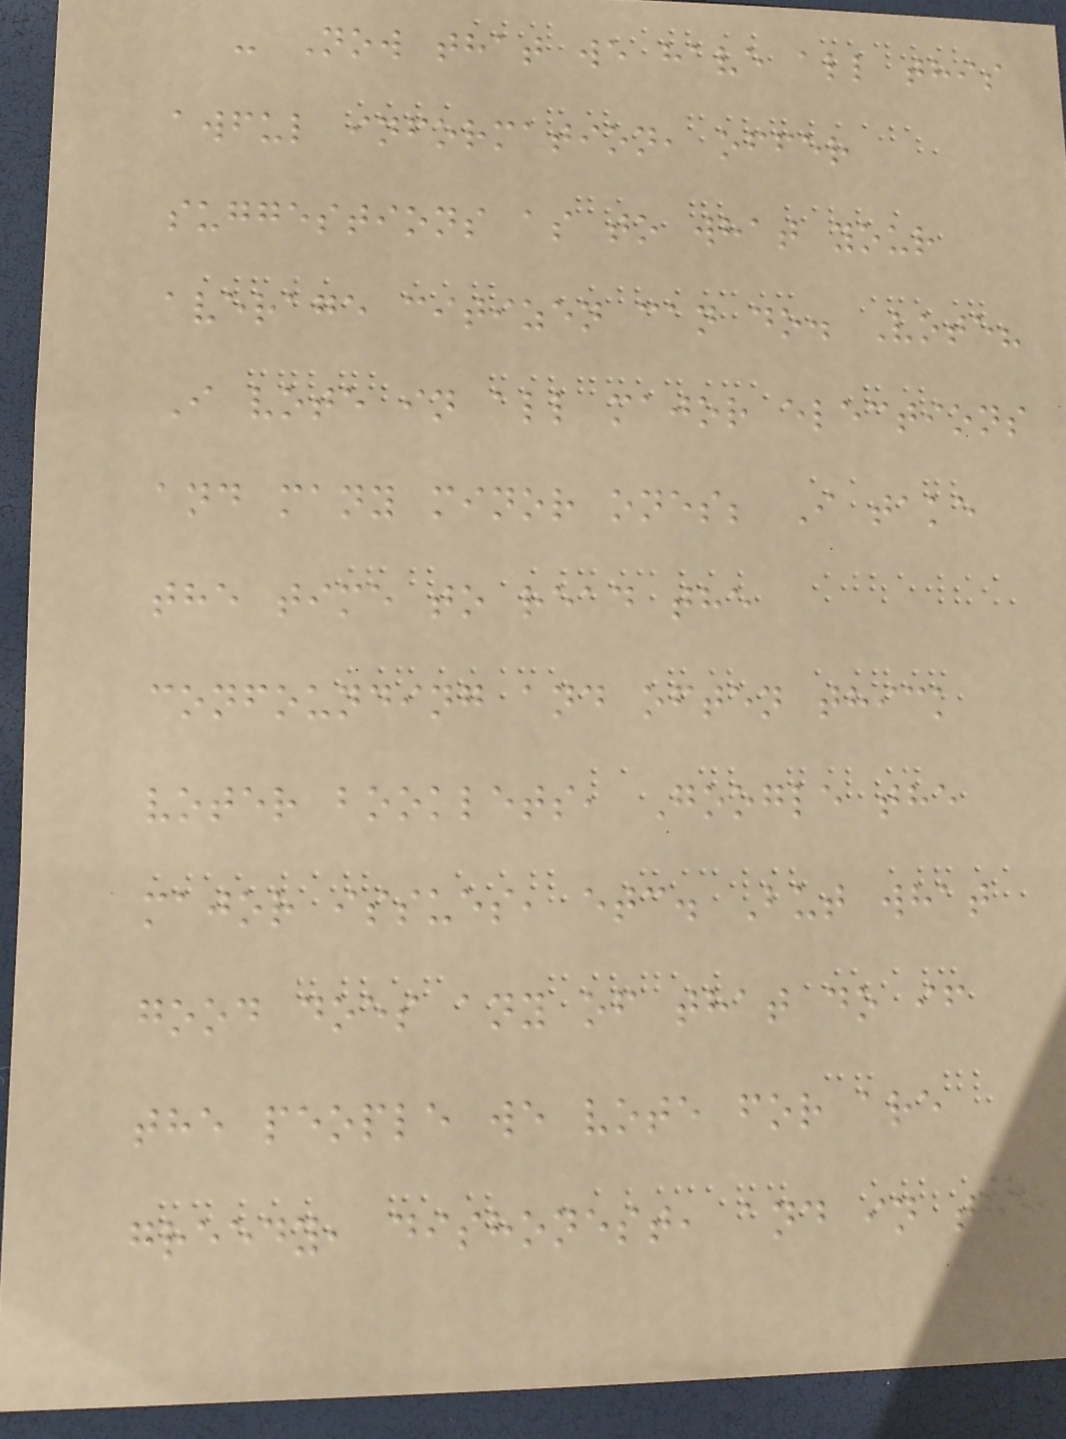- Now that we have all this
awful information, offer
suggestions as to what your
average citizen can do. Vote?
I vote in all major elections
and many minor ones; I take
the time to read the
confounding and often thick
voter booklets, Google the
major issues, etc. But what
good does any of that do if
the people we vote for are
greedy, dishonest, and in the
